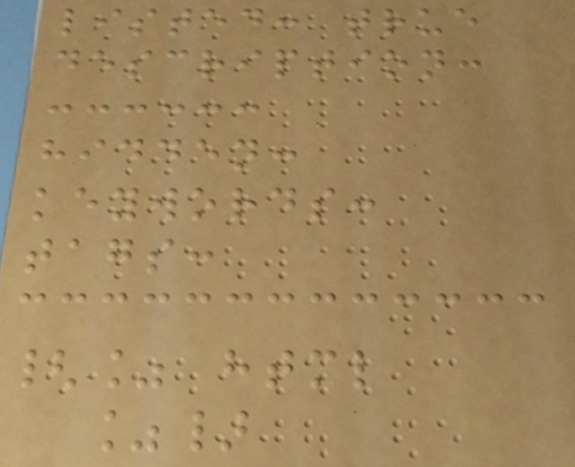listed: true
description:
hidden:
keywords:
tags:
{% html
%}
